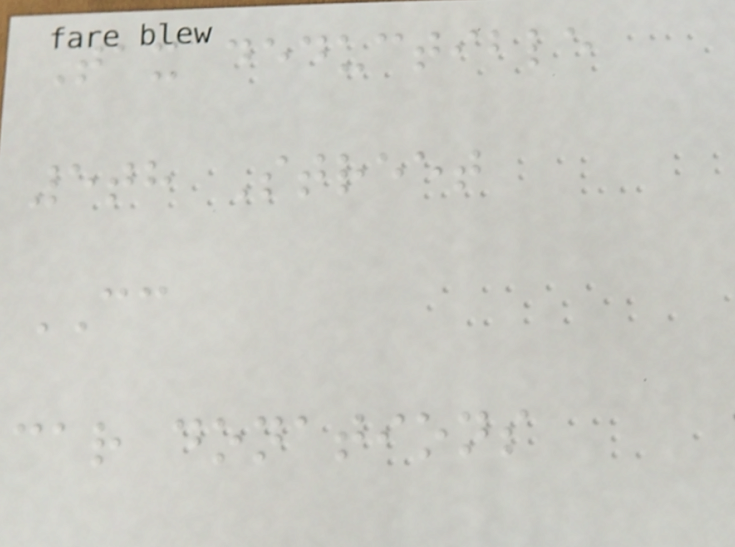Tax deductible
5th Street
CC
car donations
